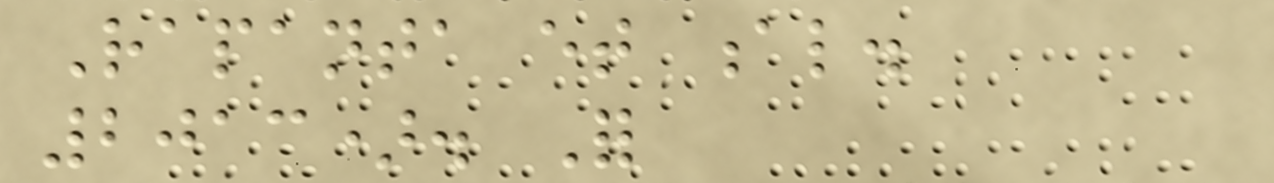Rapanta et al.
2013). For
